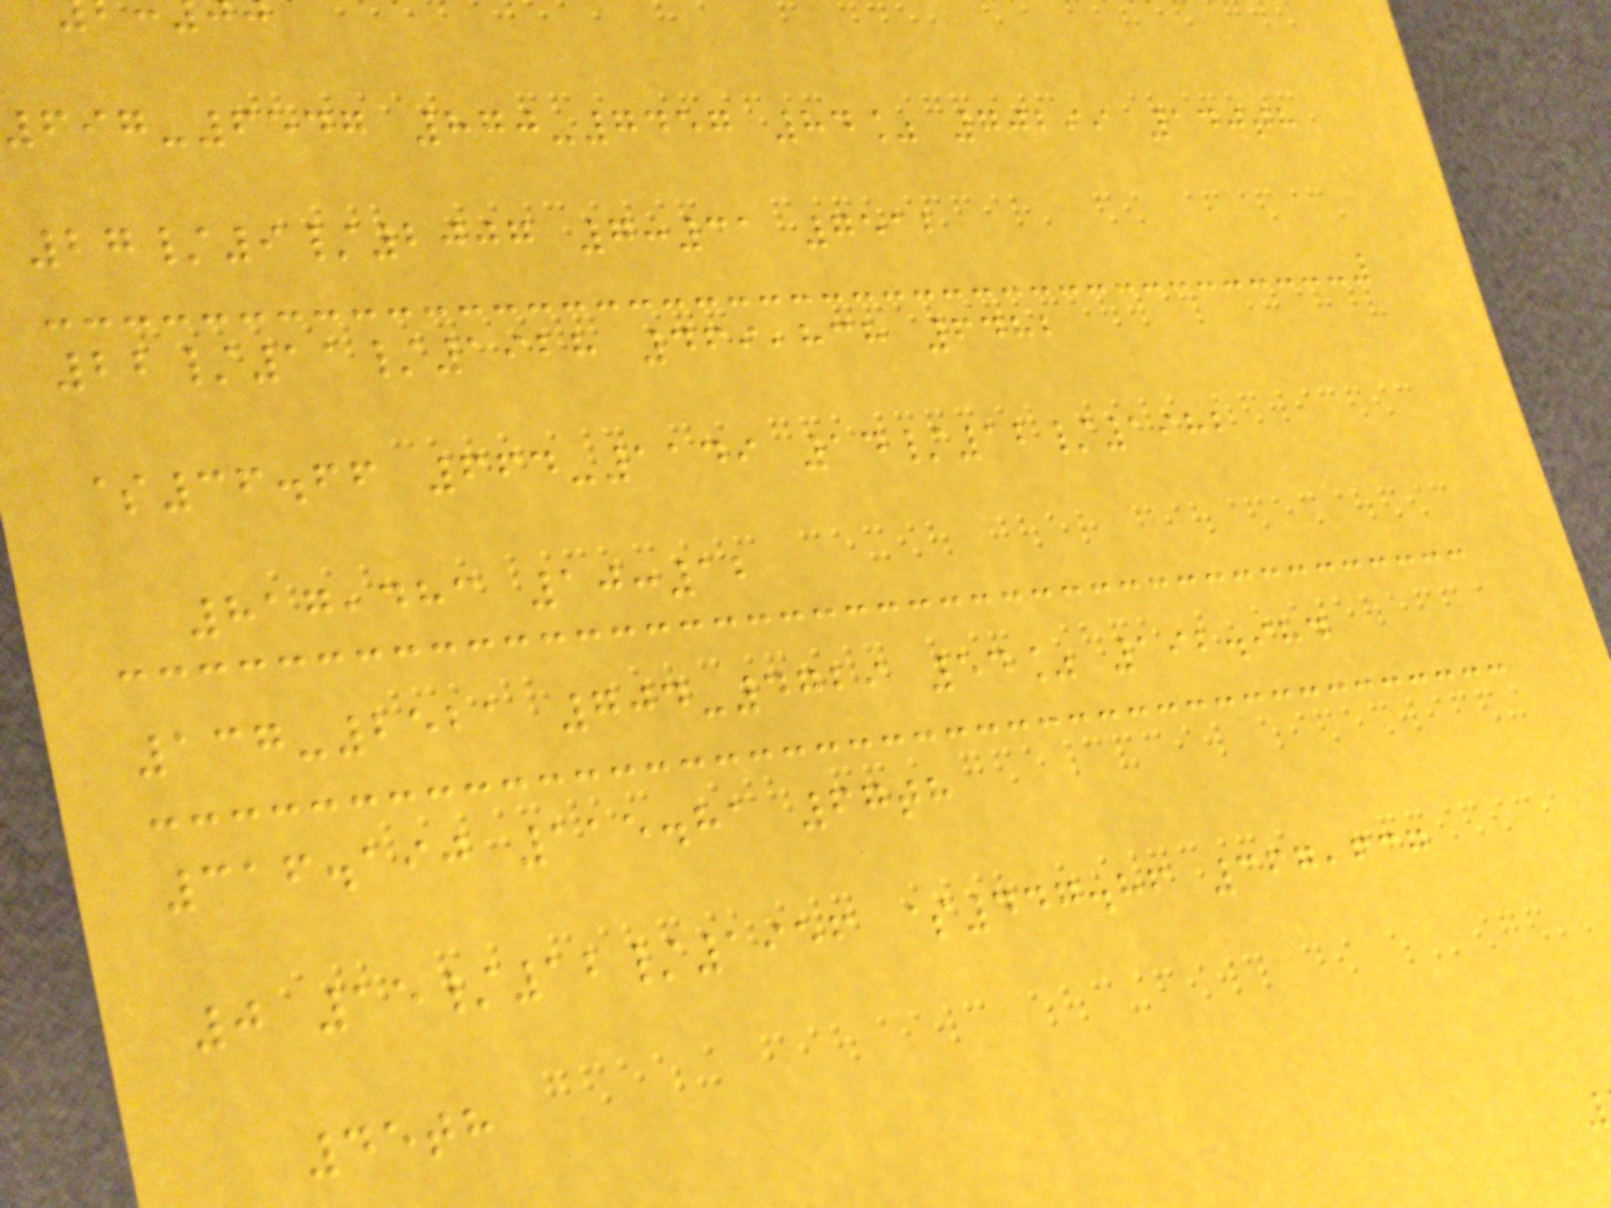697-6547 870-7457 84% 70299 140th
27/9/2007 7:31 7512
22/11/1928 469,838 6482
$36.66 664-1149 14/12/1982
817,483 10:12
137-2521 704-4729 54% 192.984
316.190 115.81 67th
0 15/12/1956 $447.86 367,637
45th
